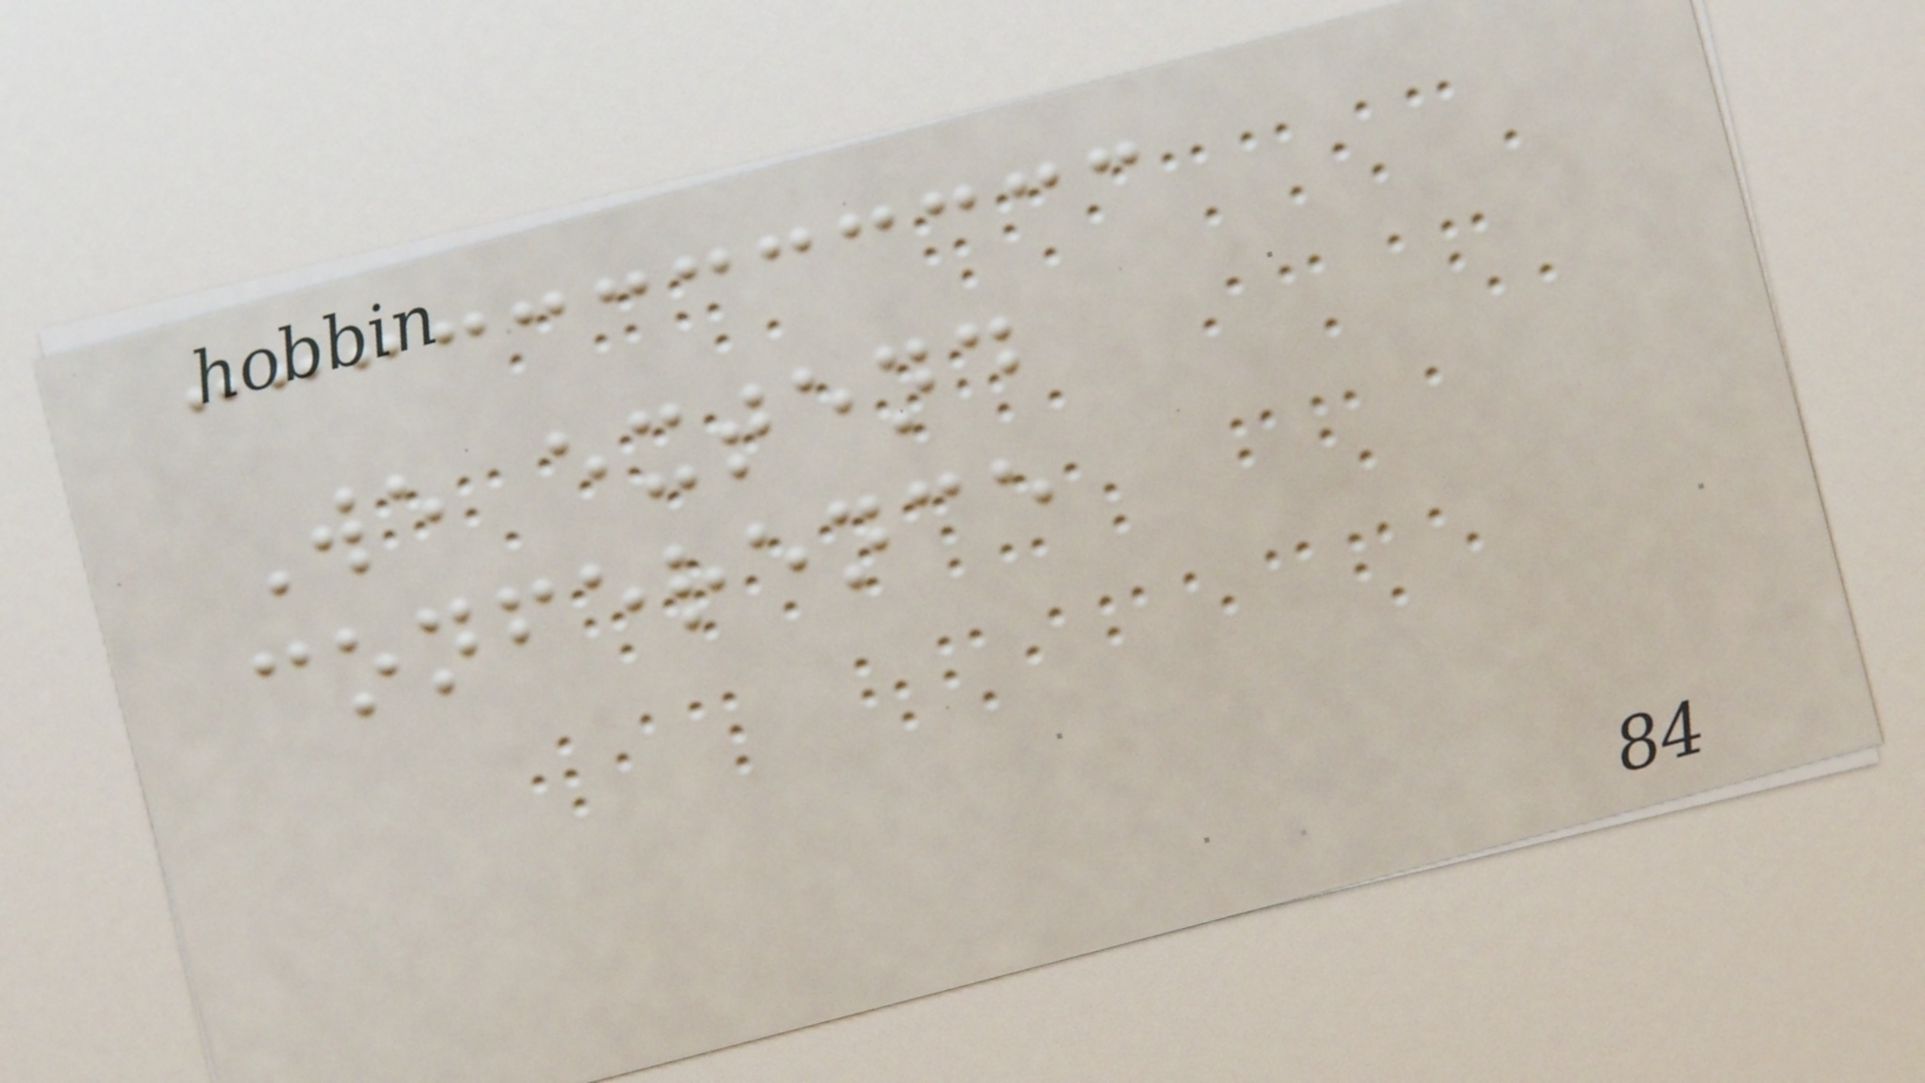We extend
conference
